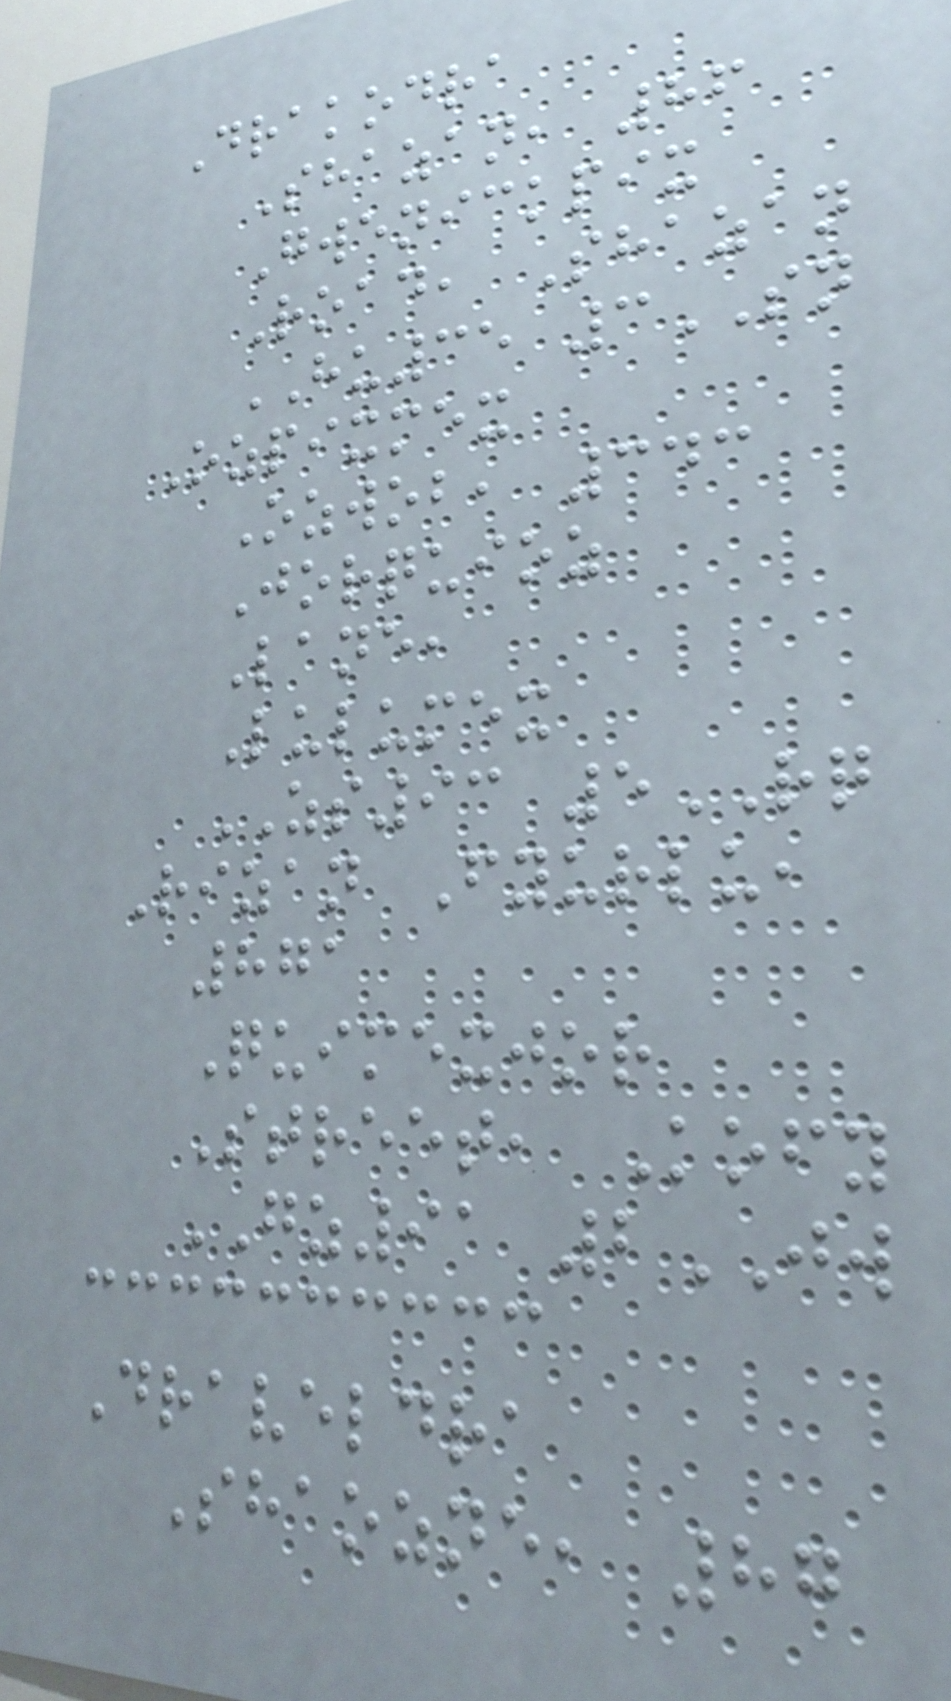Drakodra
Shazan, 86
Gwenickpix
Road, Shazan
HU35 3SN
Ozpixmex
Ozwob, 343
Jorquioz
Lane,
Lulumex
ZS93 5RQ
Rizan Fyurlu,
871
Quimexjor
Street, Kofy
GZ91 2JW
Draveldra
Shaozne, 87
